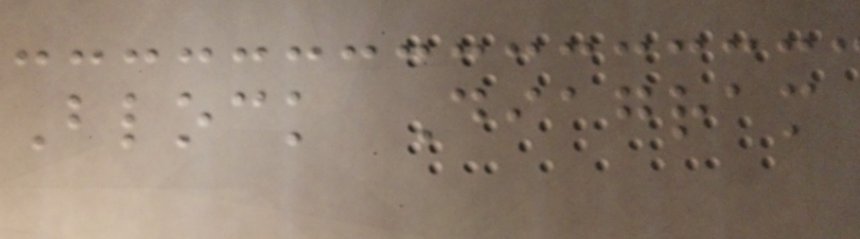Block Diagram
